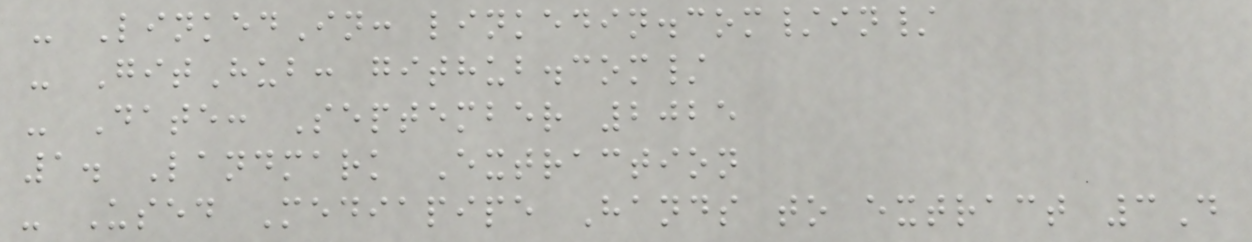- LinkedIn: linkedin.com/in/
- GitHub: github.com/
- Date: September 2025
1. Landmark Extraction
- Used Mediapipe Hands to extract 3D
